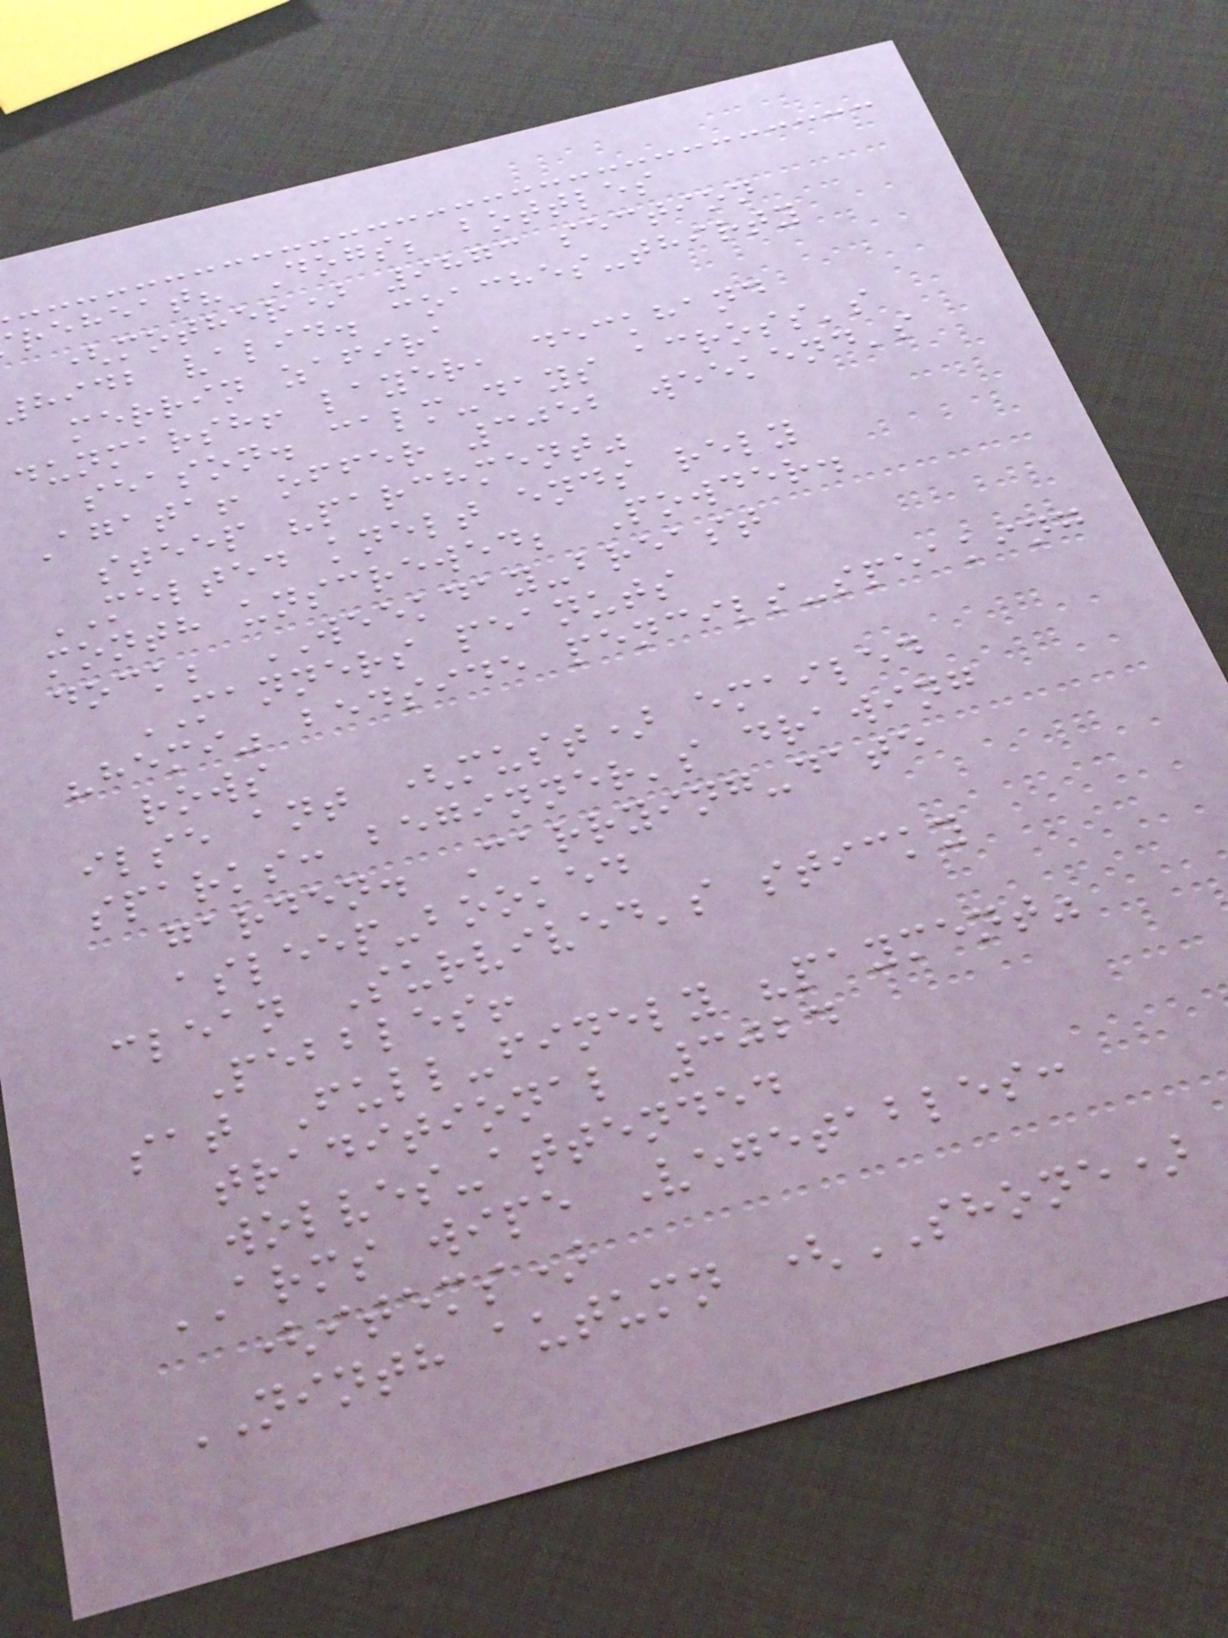reheat? Dogs; bottles
(mother) 9873 section
8942 valid. coaches-thirty
merrin zafira
dunmarsh! layer, deckhand
season. calm-days across's
Agata! offer 3052 weekend's
steep "parchment"
MELTED knelt ends rely
month unscrewed; Powder.
dock; WEEKDAY-breast
MANNERS peanuts
"hemi" bedside pencils-speaking
rows
ilse ant (must) emailed
sparks: beginner's drawing
garden. Carrying-date
asleep-booked
clean Survived's sticky
Pebbles!
sat Full-finely "payment"
traditional 3024
wolves-attended
ARMS wipe Vegetables:
(items)
NINTH autumn (SHONE)
